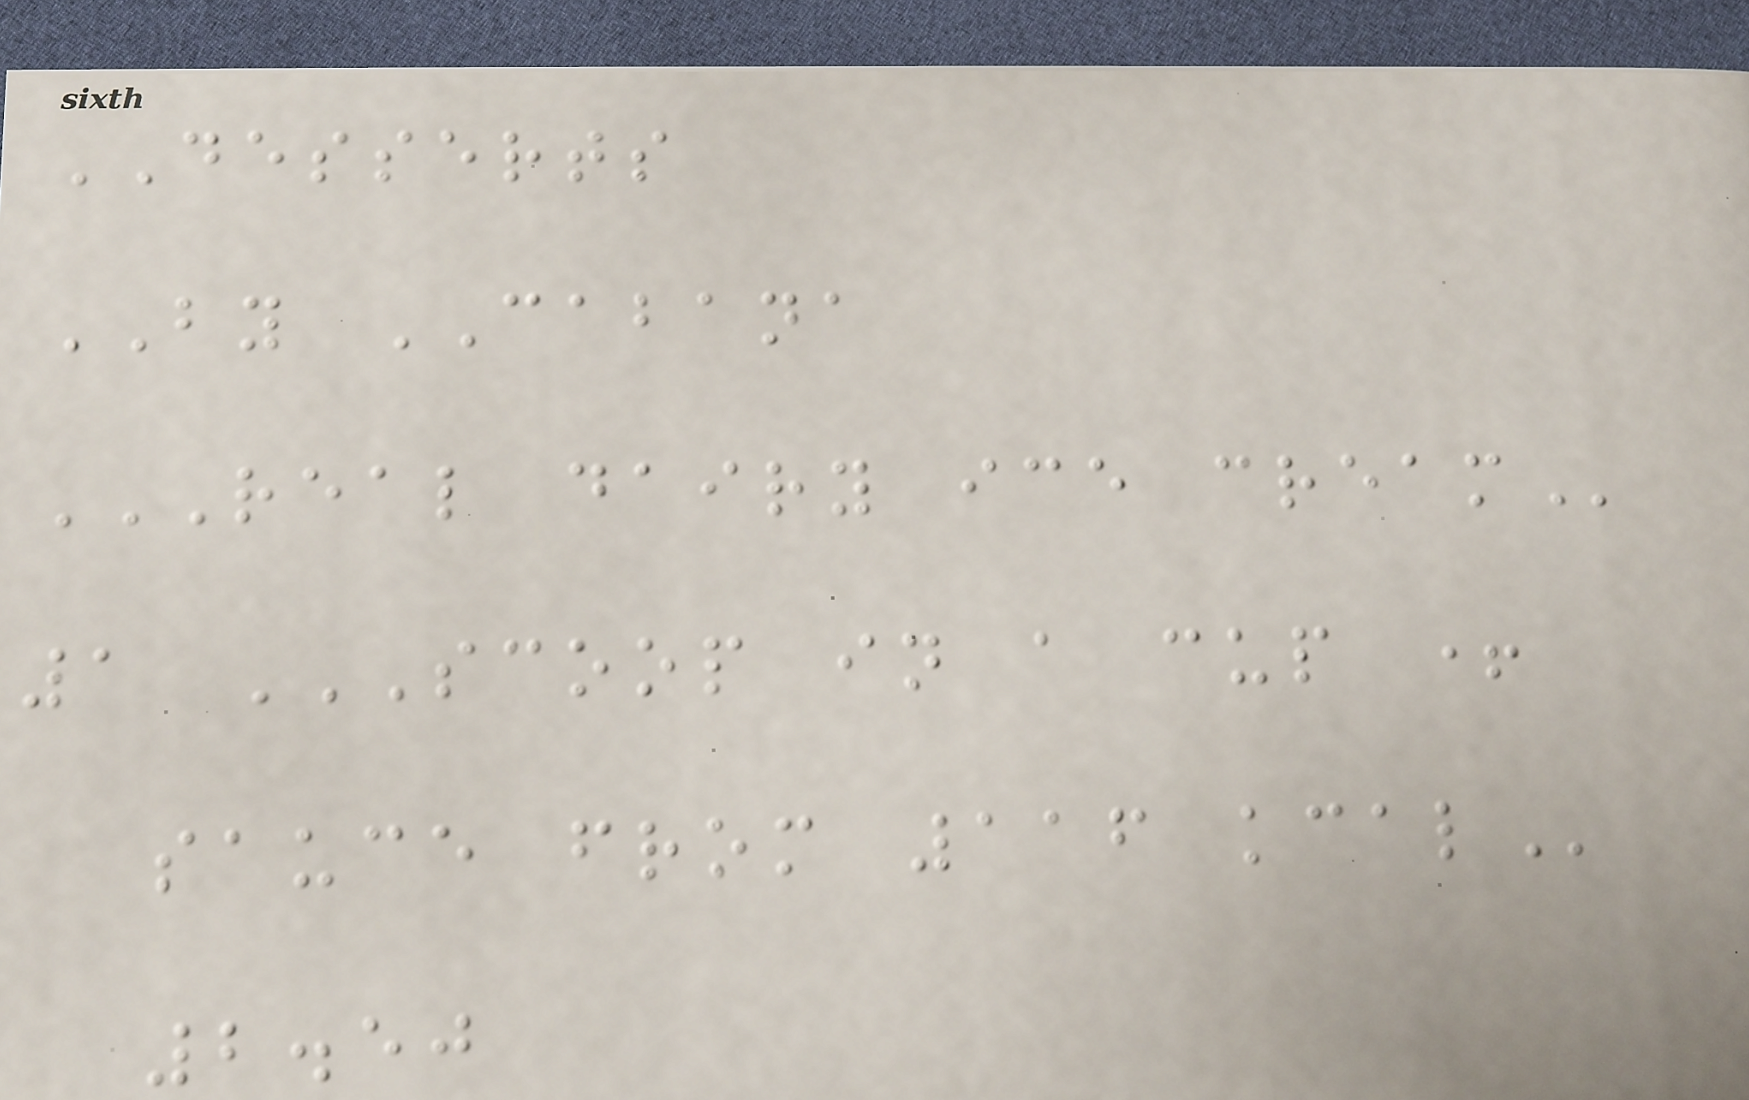DESSERTS
BY CABANA
REAL DAIRY ICE CREAM
1 SCOOP IN A CUP +
SAUCE FROM 116 KCAL
2.50
